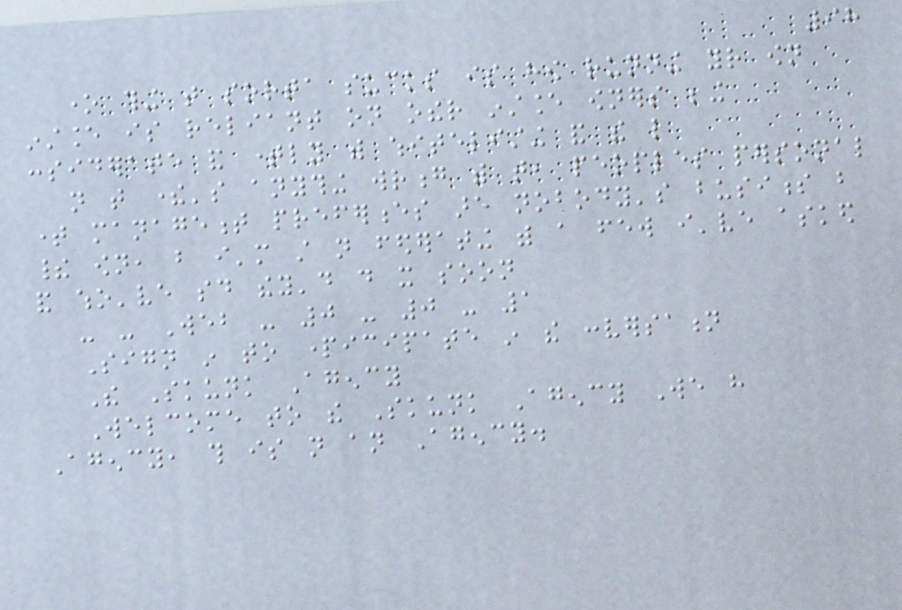98
one thing that sorta sucks is how running your own
instance is reliant on other instance owners being
considerate and timely with whitelisting and the like
not that there's anything wrong with that, peoples personal
time management preferences are nobody's business but
their own, but i'm still not federating with a few i've asked
and who've said they'd do it soon
- - Web - 0 - 0 - 1
Sign in to participate in the conversation
The Skunk Agency
Welcome to the Skunk Agency We have
Agency, this is not an Agency.
